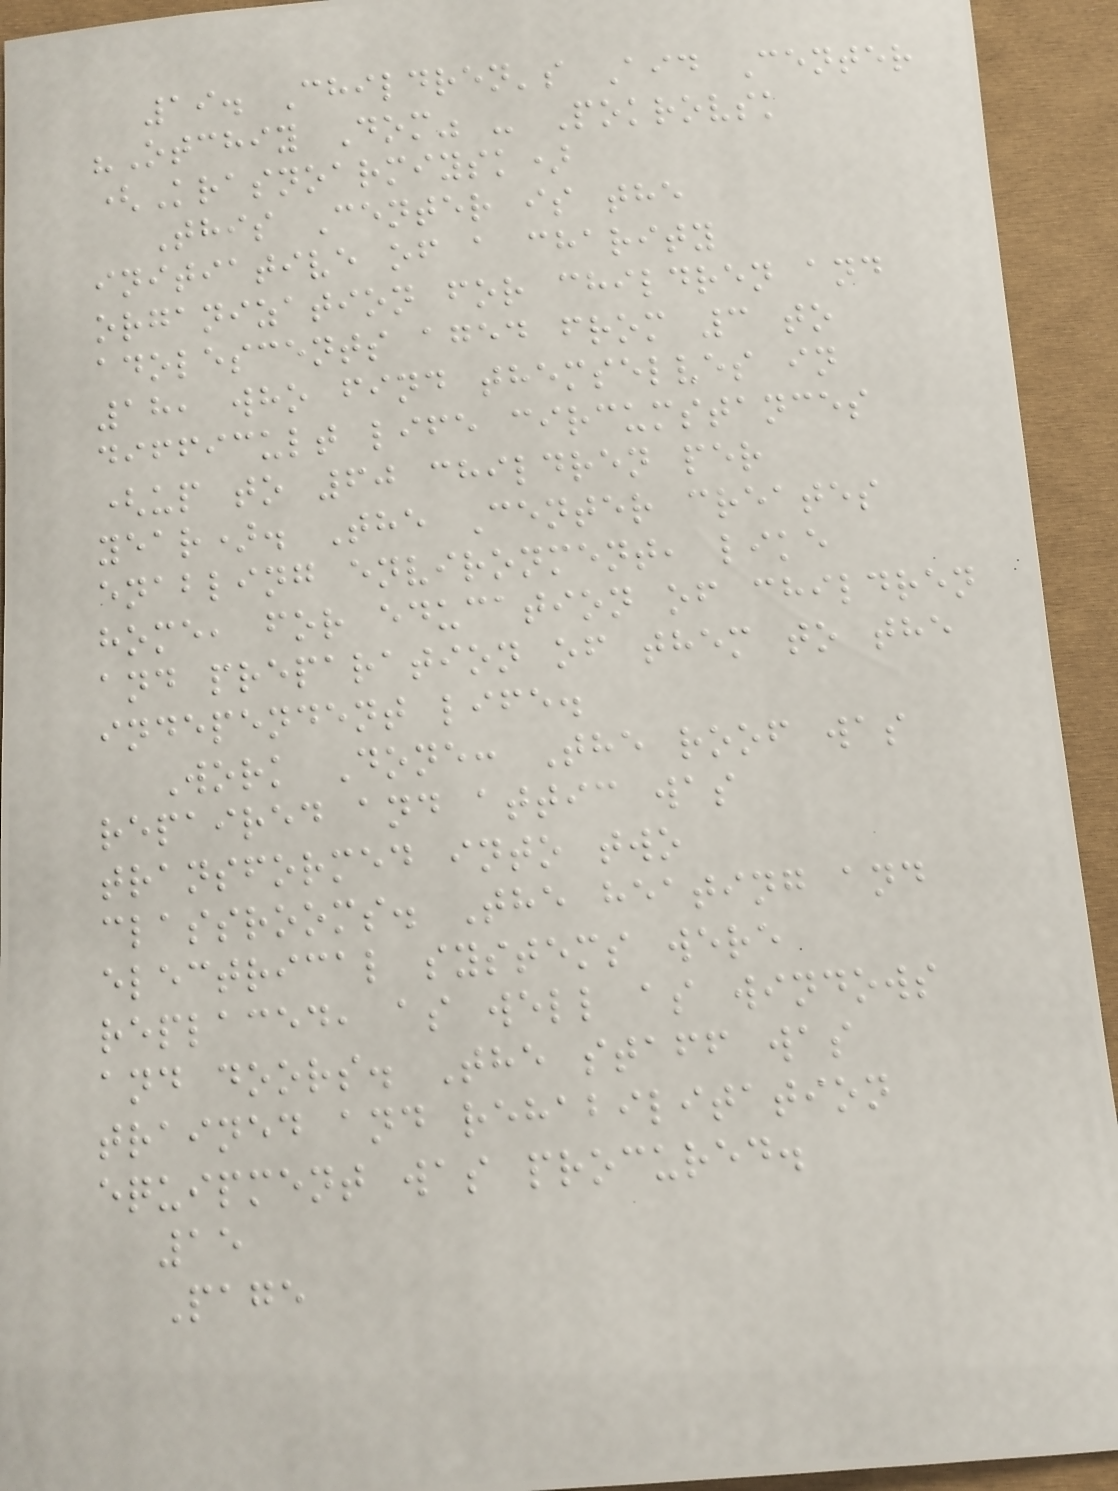19. Children's Aid Center
"Otchiy Dom" - Pokrovsk
(Krasnoarmiysk)
This Center is the
initiative of a charity
organization for children and
adolescents aged from 3 to
18, who find themselves in
difficult life circumstances
(up to 60 children per
year). The Center creates
enabling environment, like
home, for education of children
and preparation of them to the
independent life.
Work Done: The roof was
repaired and attic was
transformed into two
classrooms. The heating and
electrical systems were
replaced, as well as windows
and doors. The staff was
trained and rehabilitation
equipment was procured.
15
Page
